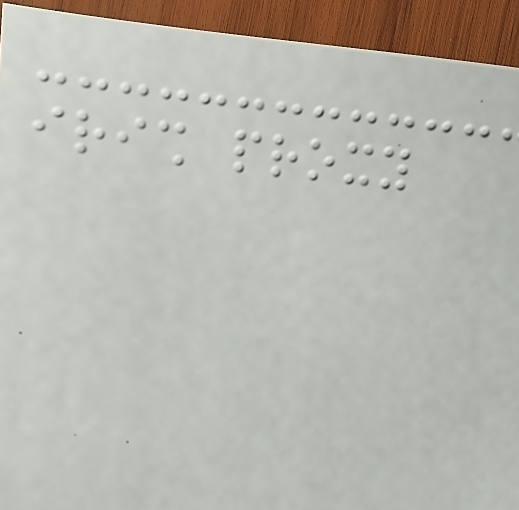irish proxy
